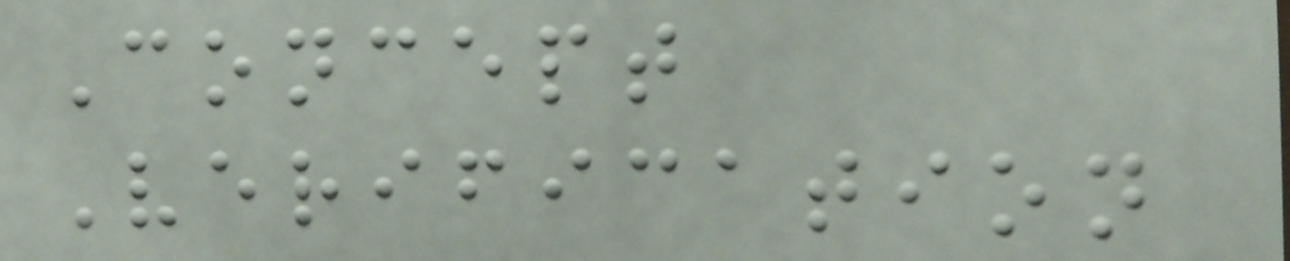Concept
Verification
